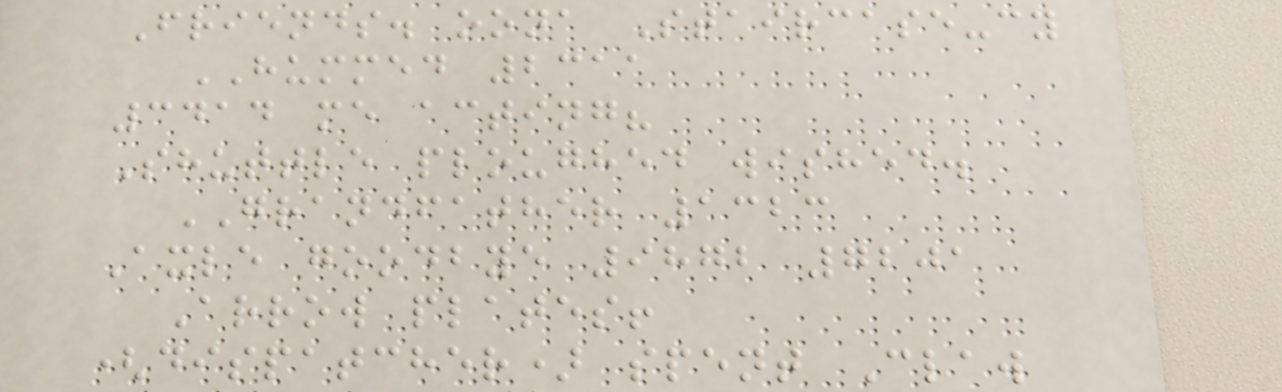Friends. oona Staircase-cy
HUMMED 2311
3414 me acting?
Shuttle ploughed wished.
GRANDFATHER 1323
Axle goodbye 9872 7201
Arrow plates!
(dispatcher) spent Claw
